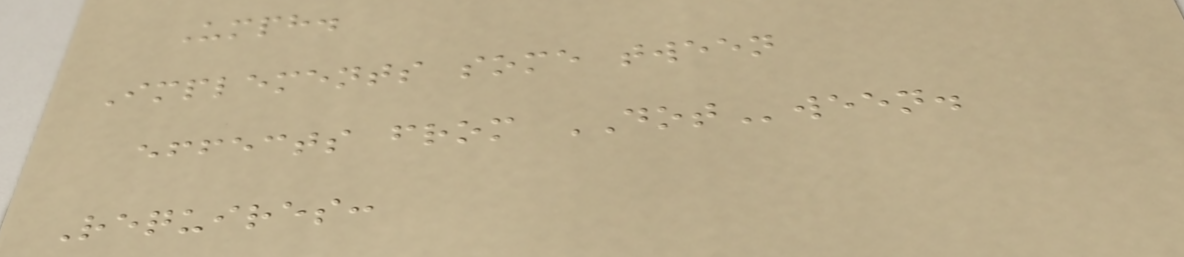Umph.
Implements some tween
effects from DOTween.
Requires:
